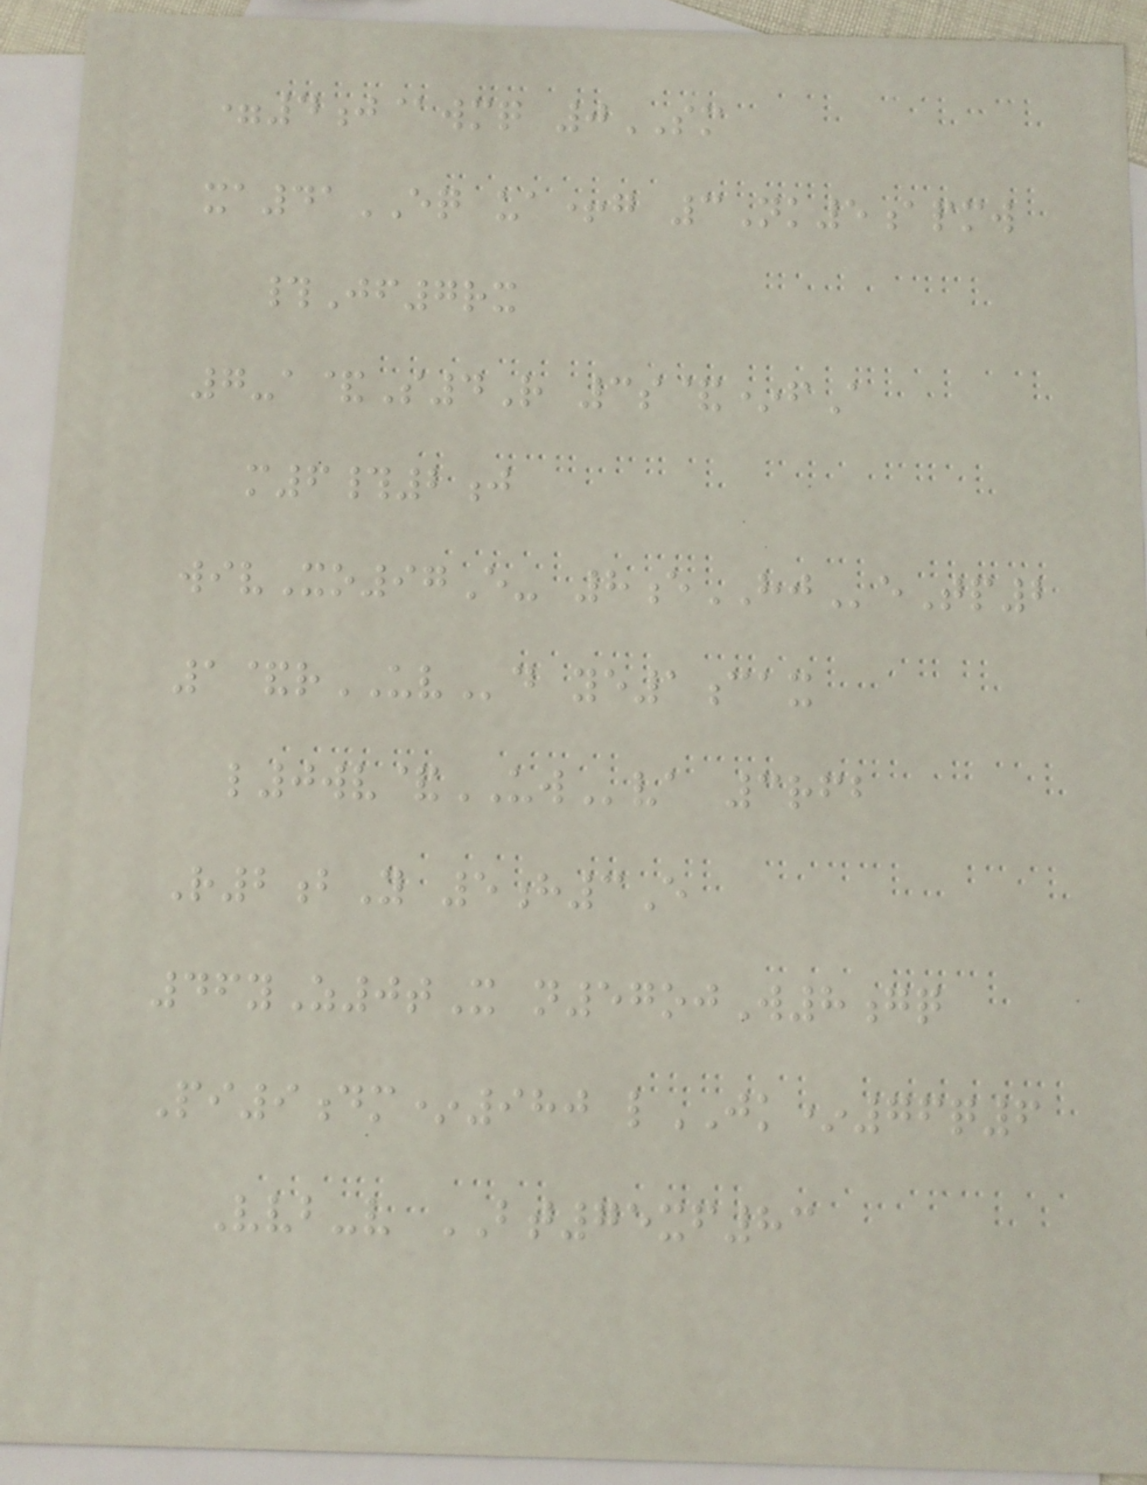=4j@wmq 0SM
xa41EQ ua+g 3Nk5apmw
#Jf7rx
7-a&S4R 3s&*fA
m6#2j
wivXo97E- 8eHJeTp2
1&rUVd ye1cax
l0wv&UWva 3rfb
R2bY 5h3E
46yZ0tX n57ojW8gq
Pi9dm*980 lJK*76q6
Vvb-v BT75xf83
